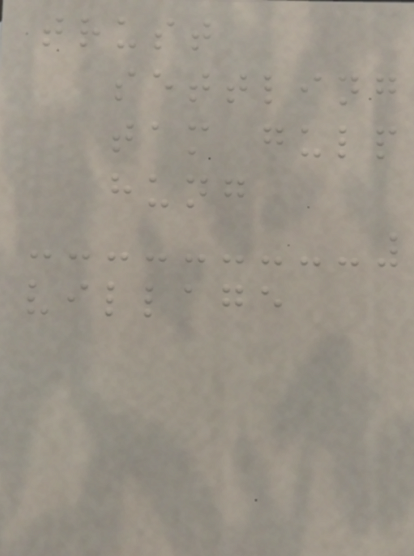trust
settling
tam gulp
hung
village
